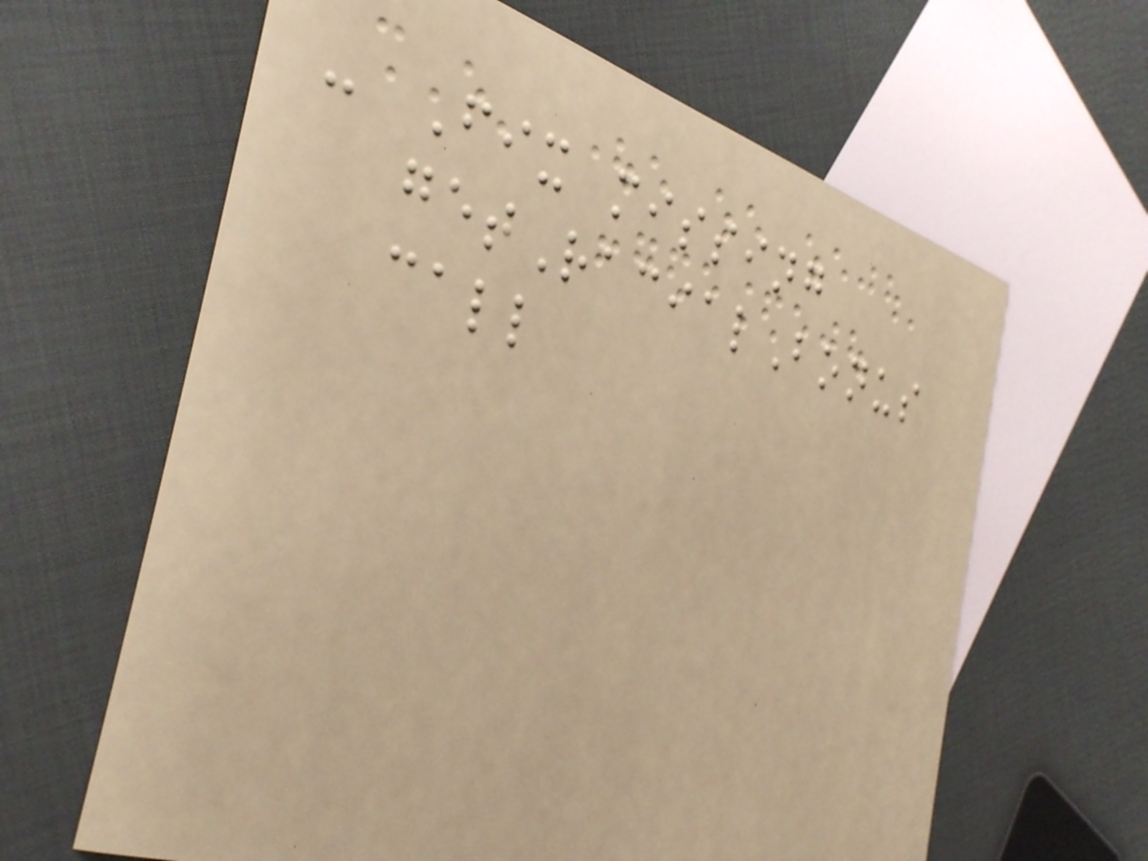- Fix missing
getRacialBonus
call
